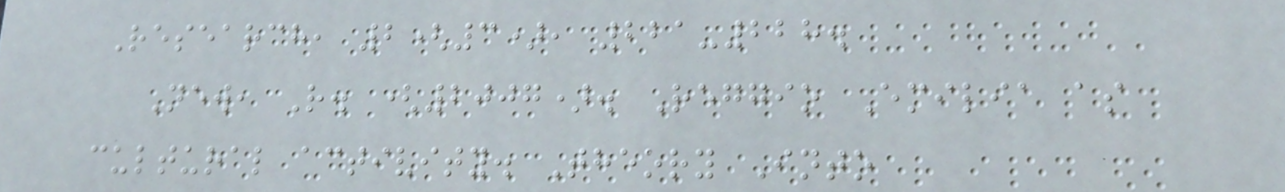Research, 2(3), 221-228.
New, R. (2007). Reggio Emilia as
cultural activity. Theory Into
